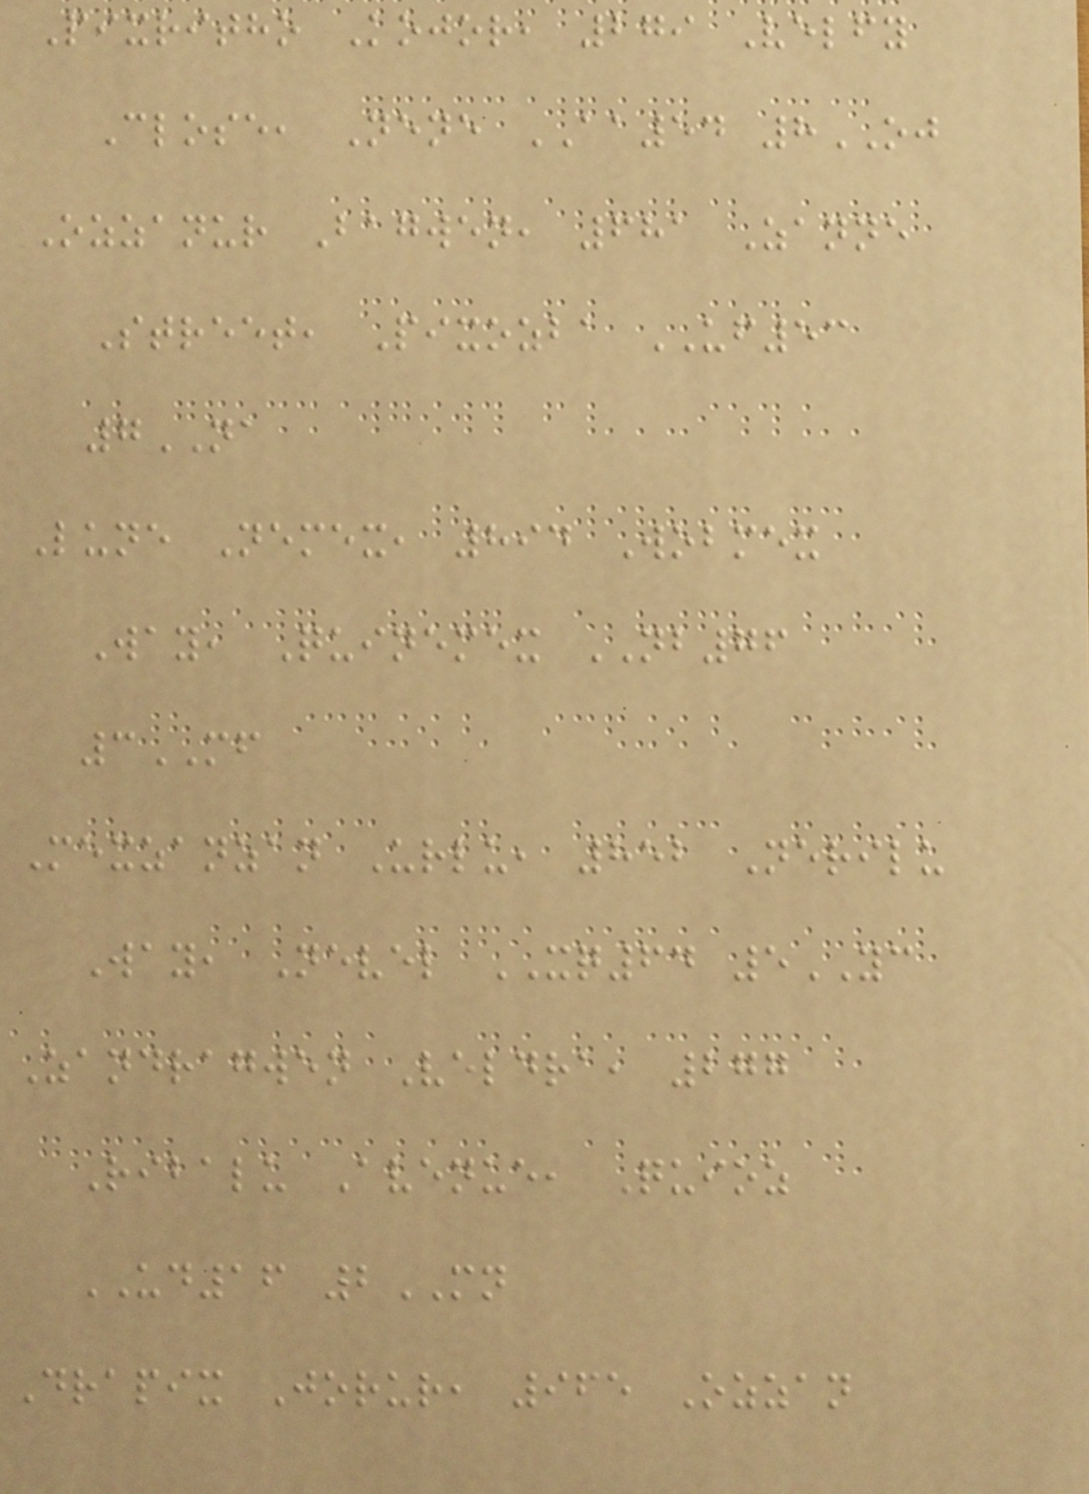Pixritho Kojor, 279 Velfy
Close, Nene AA54 8OJ
Ozzanur Bagwen, 681 Zanne
Street, Pixozba UF53
7NA
Lune Nemex, 894 Wobmex
Way, Quinemex NB76
3MF
Mexzanzan Urlu, 852 Nerilu
Way, Nevel XQ64 5YC
Zandragwen Veldra, 277
Ribalu Avenue, Quioz
UD16 2MN
Drapix Jorur, 965 Ozzan
